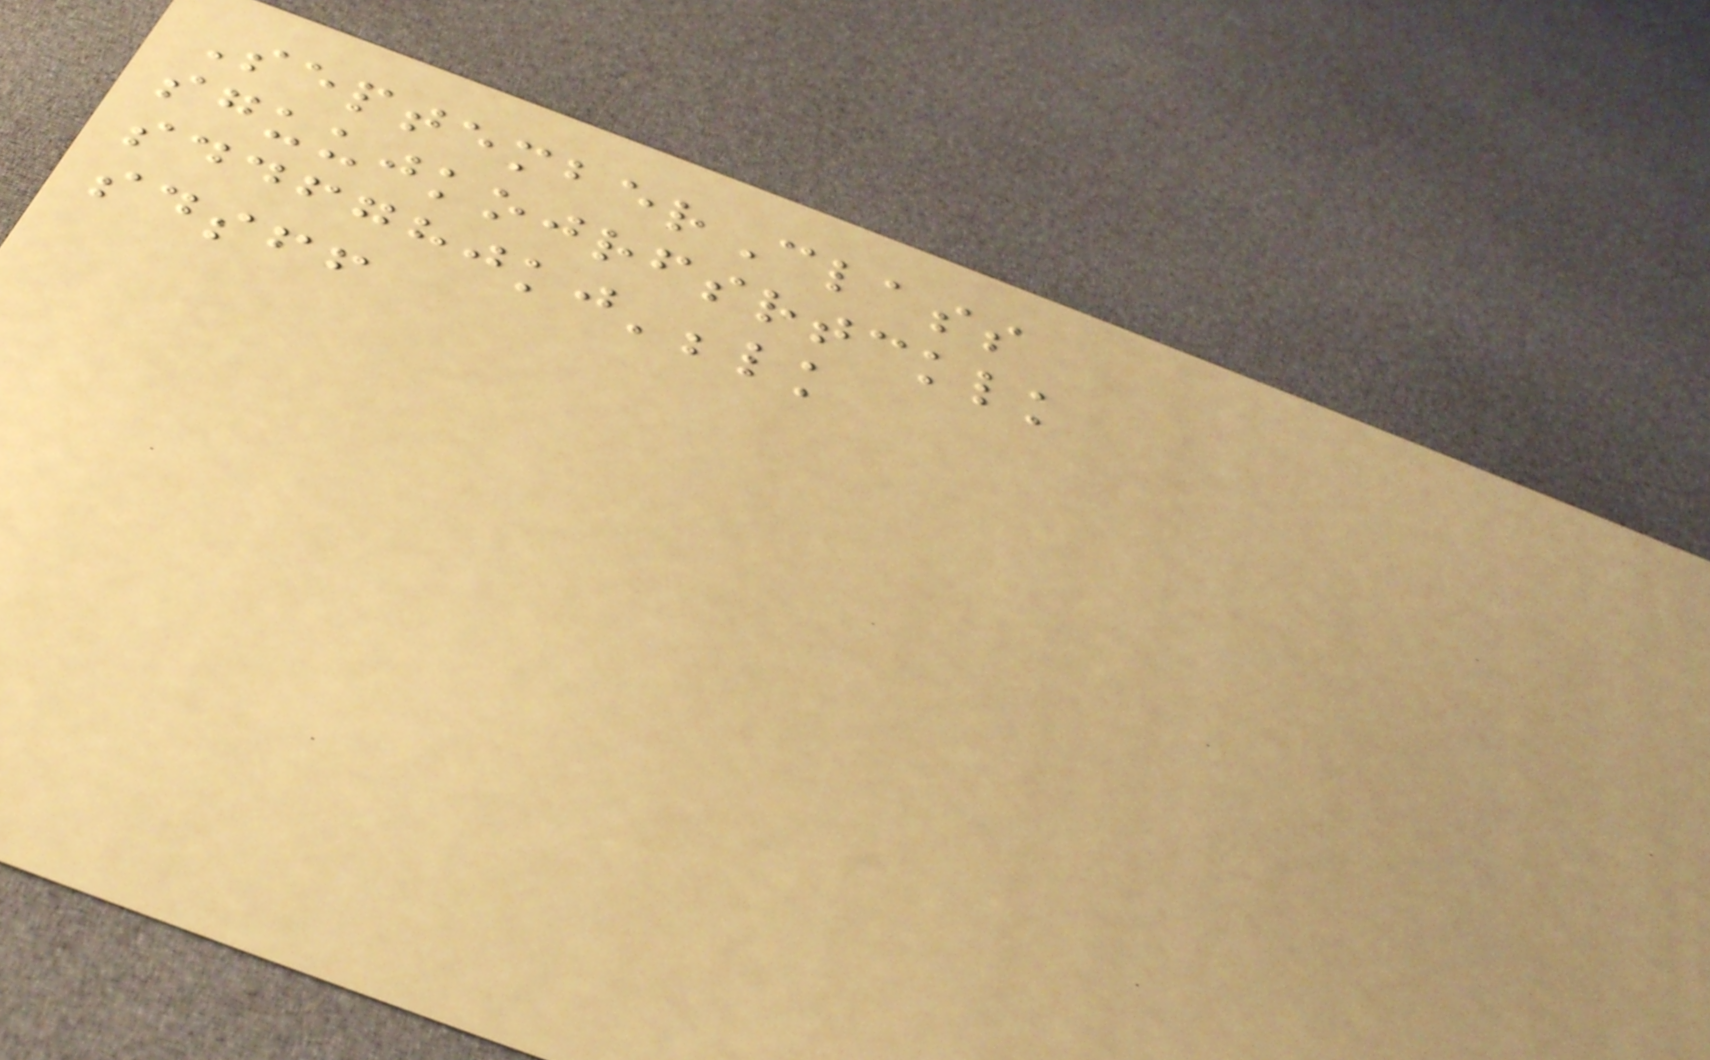SeptemberClass
sguujkojrfsrtcklk
sddfghjkj';lk
sdsff
